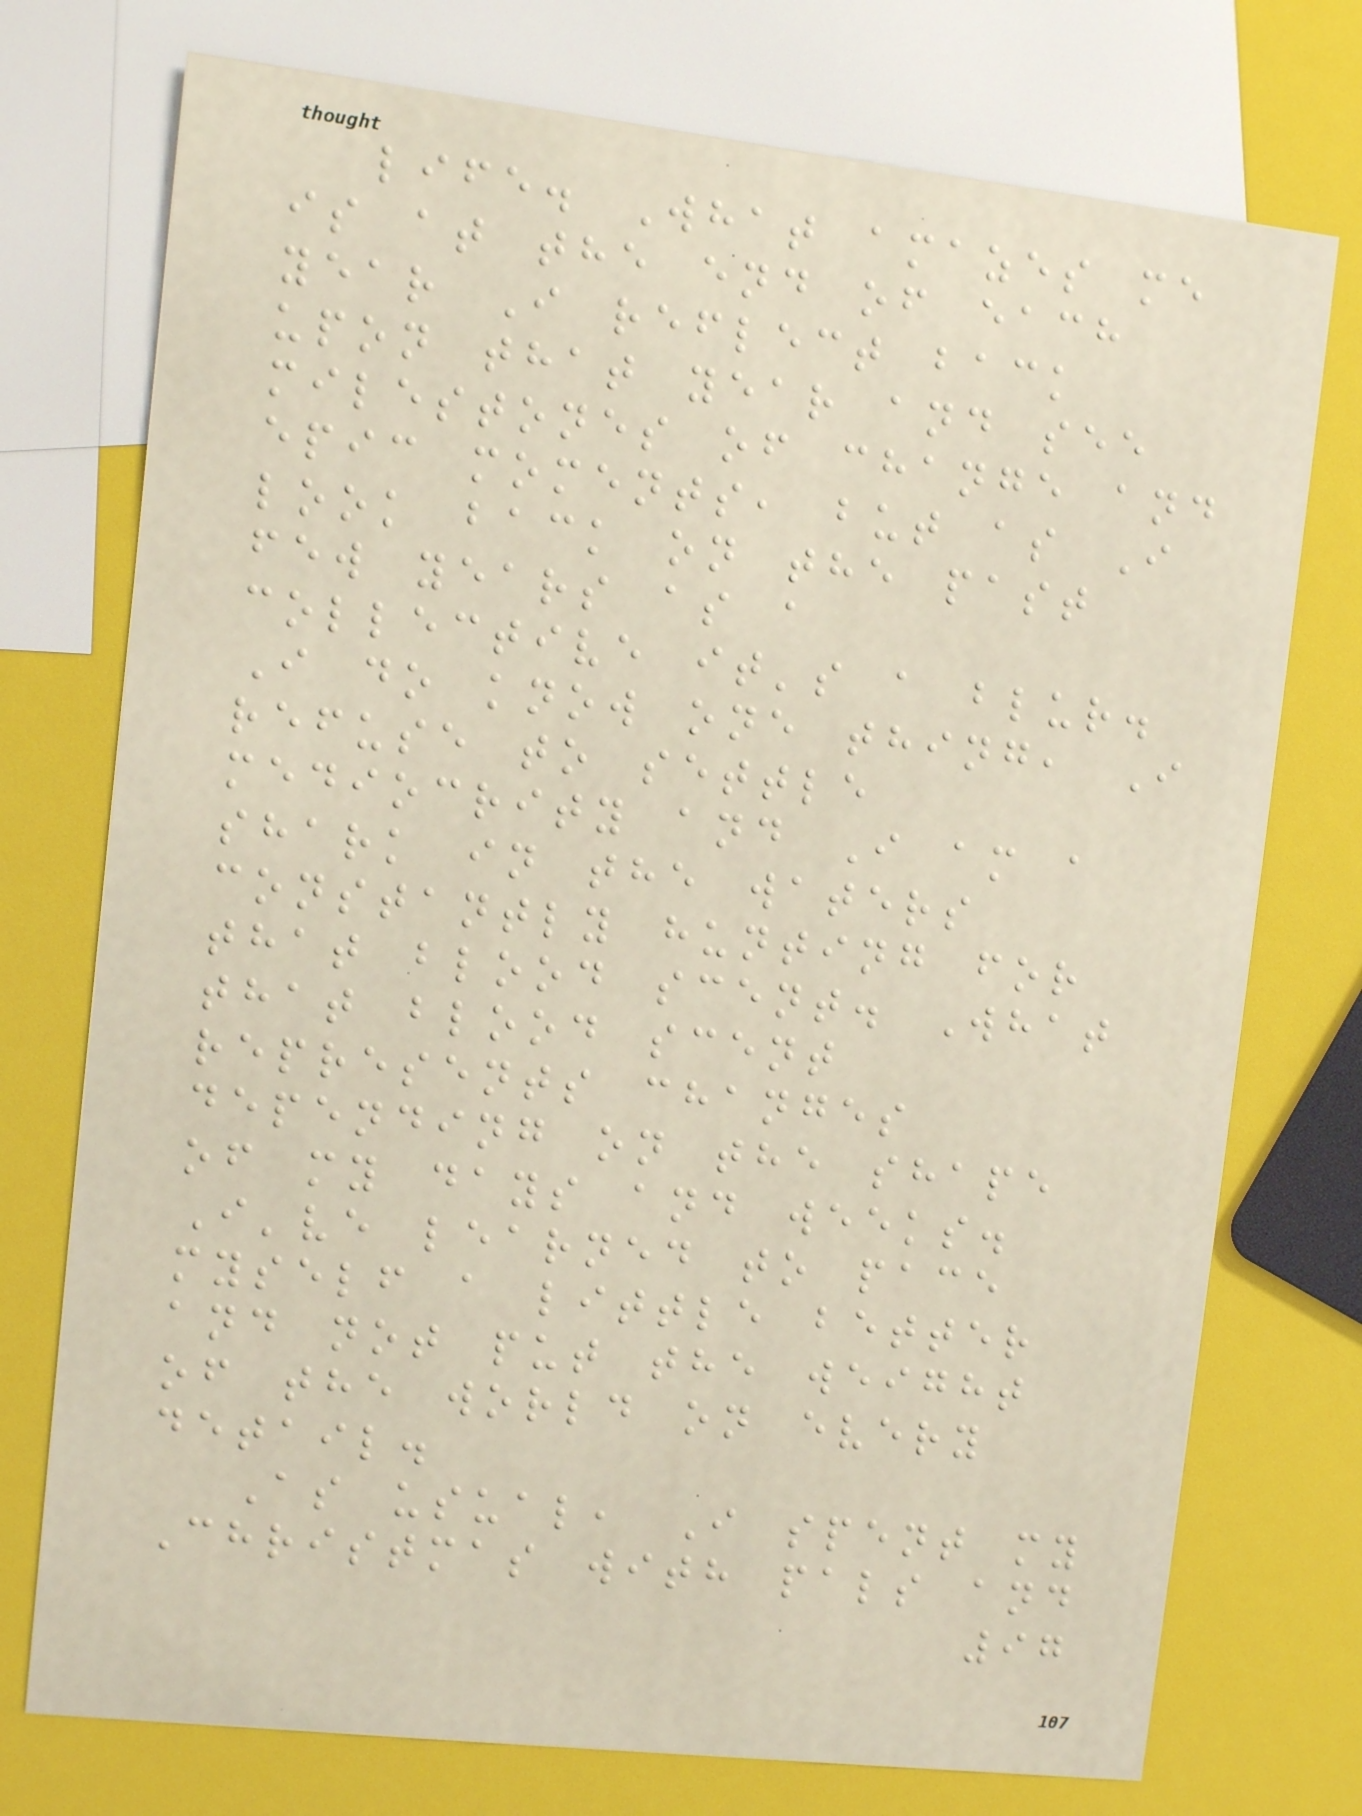life. What amazes me
is at the end of each
year I reflect back
upon that year and see
milestones of change and
epic moments, but as I
look back on the past
few years as a
collective it's a blur.
I do know one thing, I
refuse to settle
mediocrity and I am a
shark in the waters
constantly hunting for
that blood scent. What
that blood scent
represents changes
depending on the shape
of my days and weeks.
I've learned to pace
myself a little better
and not put the weight
of the world on every
detail.
As usual, I spent my
Christmas with pals and
97
